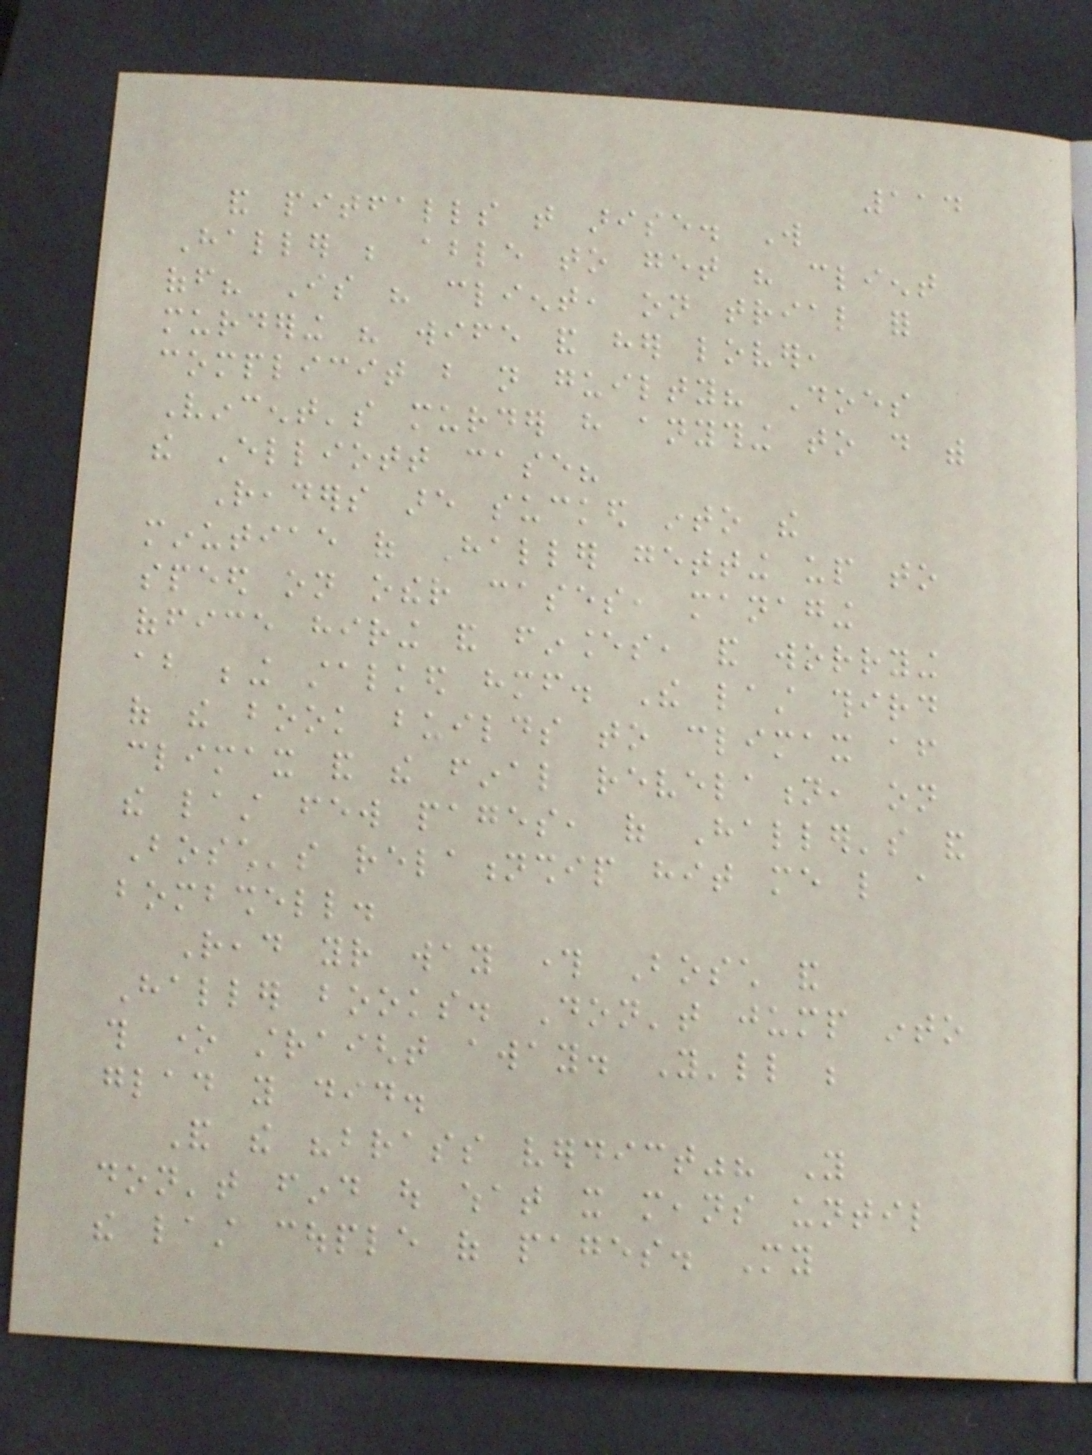114
and pitfalls that arise. Will
Haller be able to get his client
off? Is his client, on trial for
murdering his wife and her lover,
complicit but not guilty? Does
Vincent's murder have anything to do with
the Elliott case?
Readers are sucked into the
minutiae of Haller getting up to
speed on other cases, managing
office hiring and finances, and worrying
about being stalked himself. The last third
of the book builds to climax after
climax and the final revelation, on
the last few pages, of Haller's and
Bosch's relationship hit me like a
bombshell.
Read your way through Bosch and
Haller books. Don't jump into
this one straight away. You'll be
glad you did.
And the "brass verdict"? You
don't find out what it means until
the last couple of pages. My
